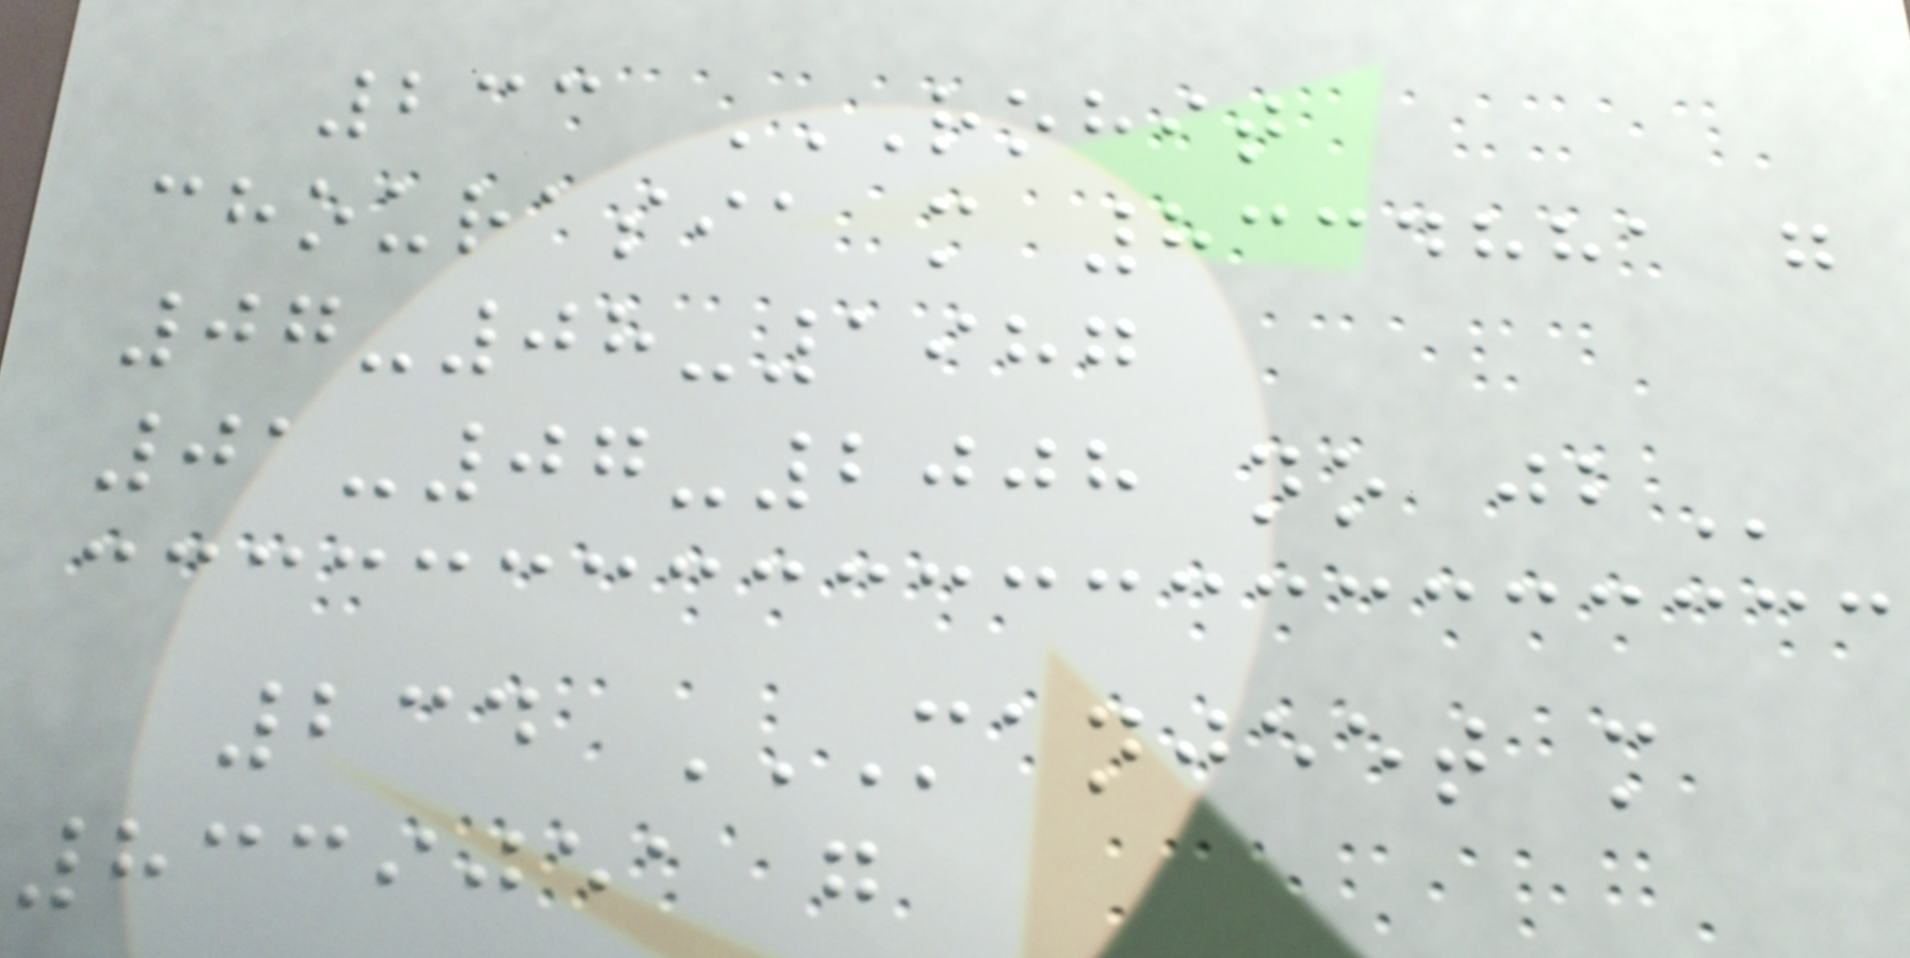233 ROHIT
CHOURASIA M 8334881 G
07-08-1987
01-07-2008 NO JB
234 MANJEET M
8339051 G
